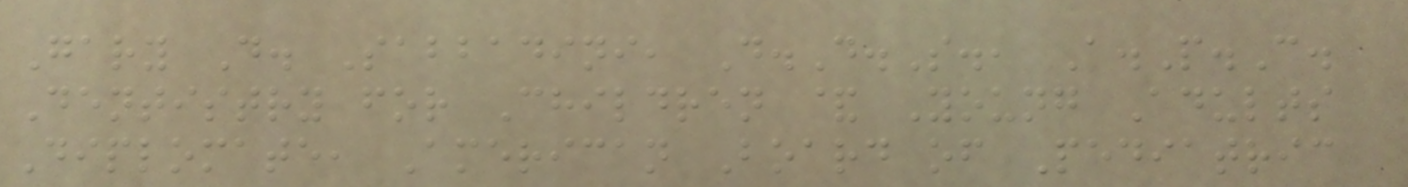Gary D. Sabbadini, D.D.S., A.P.C.
Dentistry for Children & Young Adults
Diplomate, American Board of Pediatric
